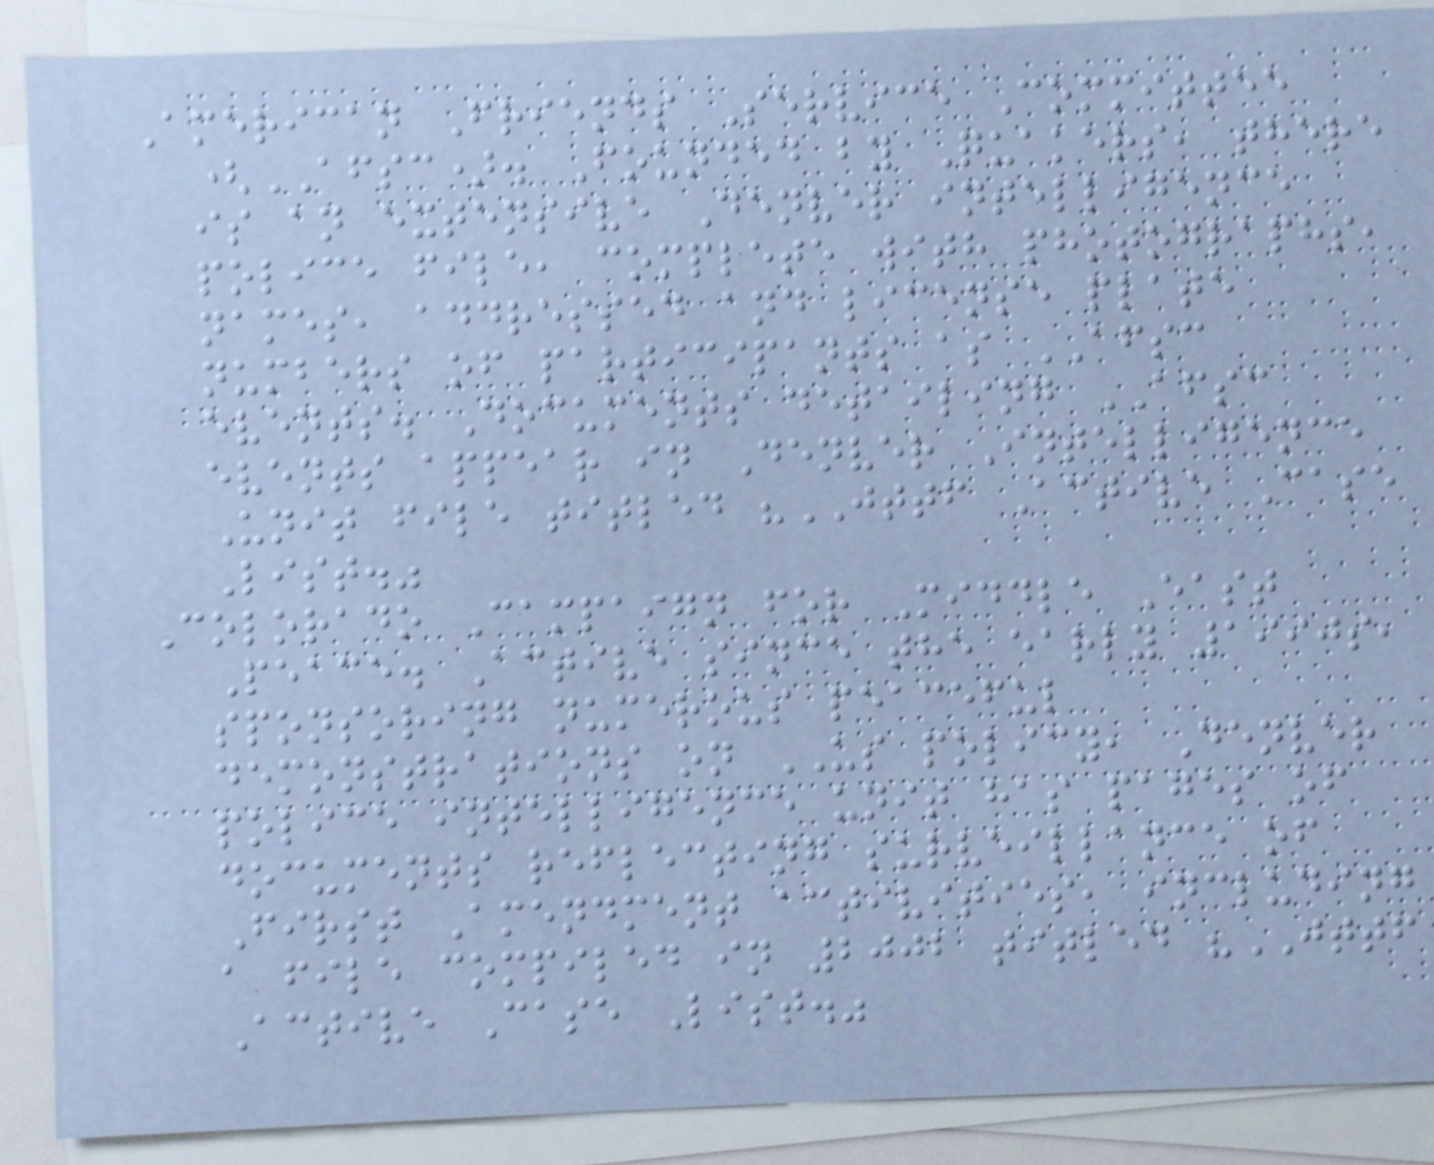American Friends Service Committee
(AFSC). Founded by Quakers, there
is an extensive Denver intelligence
police file, complete with photographs,
names, addressed and license plate
numbers of participants as AFSC
events. Documents detailing AFSC
events appear in Denver Intelligence
Unit file titled "JTTF Active Case
List."
Colorado Campaign for Middle East
Peace. Active since the early 1990s,
sponsoring numerous peaceful
demonstrations on US policy, Denver
police intelligence unit has pages of
documents reflecting surveillance of
First Amendment activities, including
a file compiled in 2002 titled "JTTF
Active Case List."
